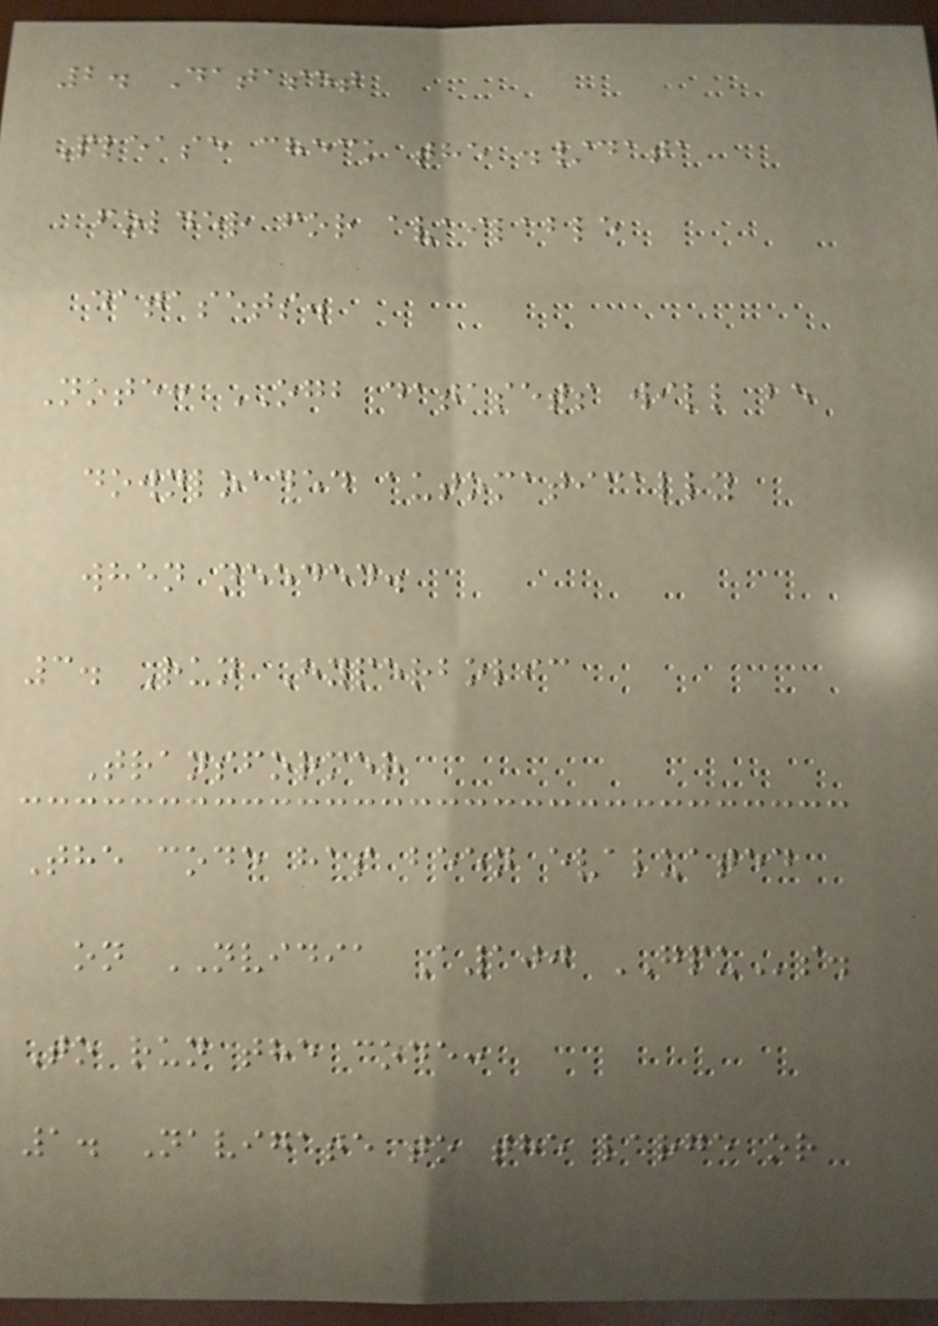2. Dataset
Please check the ./data
folder for available
datasets.
Note: OGB datasets will be
downloaded automatically
when needed.
3. Run Hyperbolic
Transformer
The code has been evaluated
on NVIDIA A100 GPUs.
To run the code:
1. Navigate to the large or
